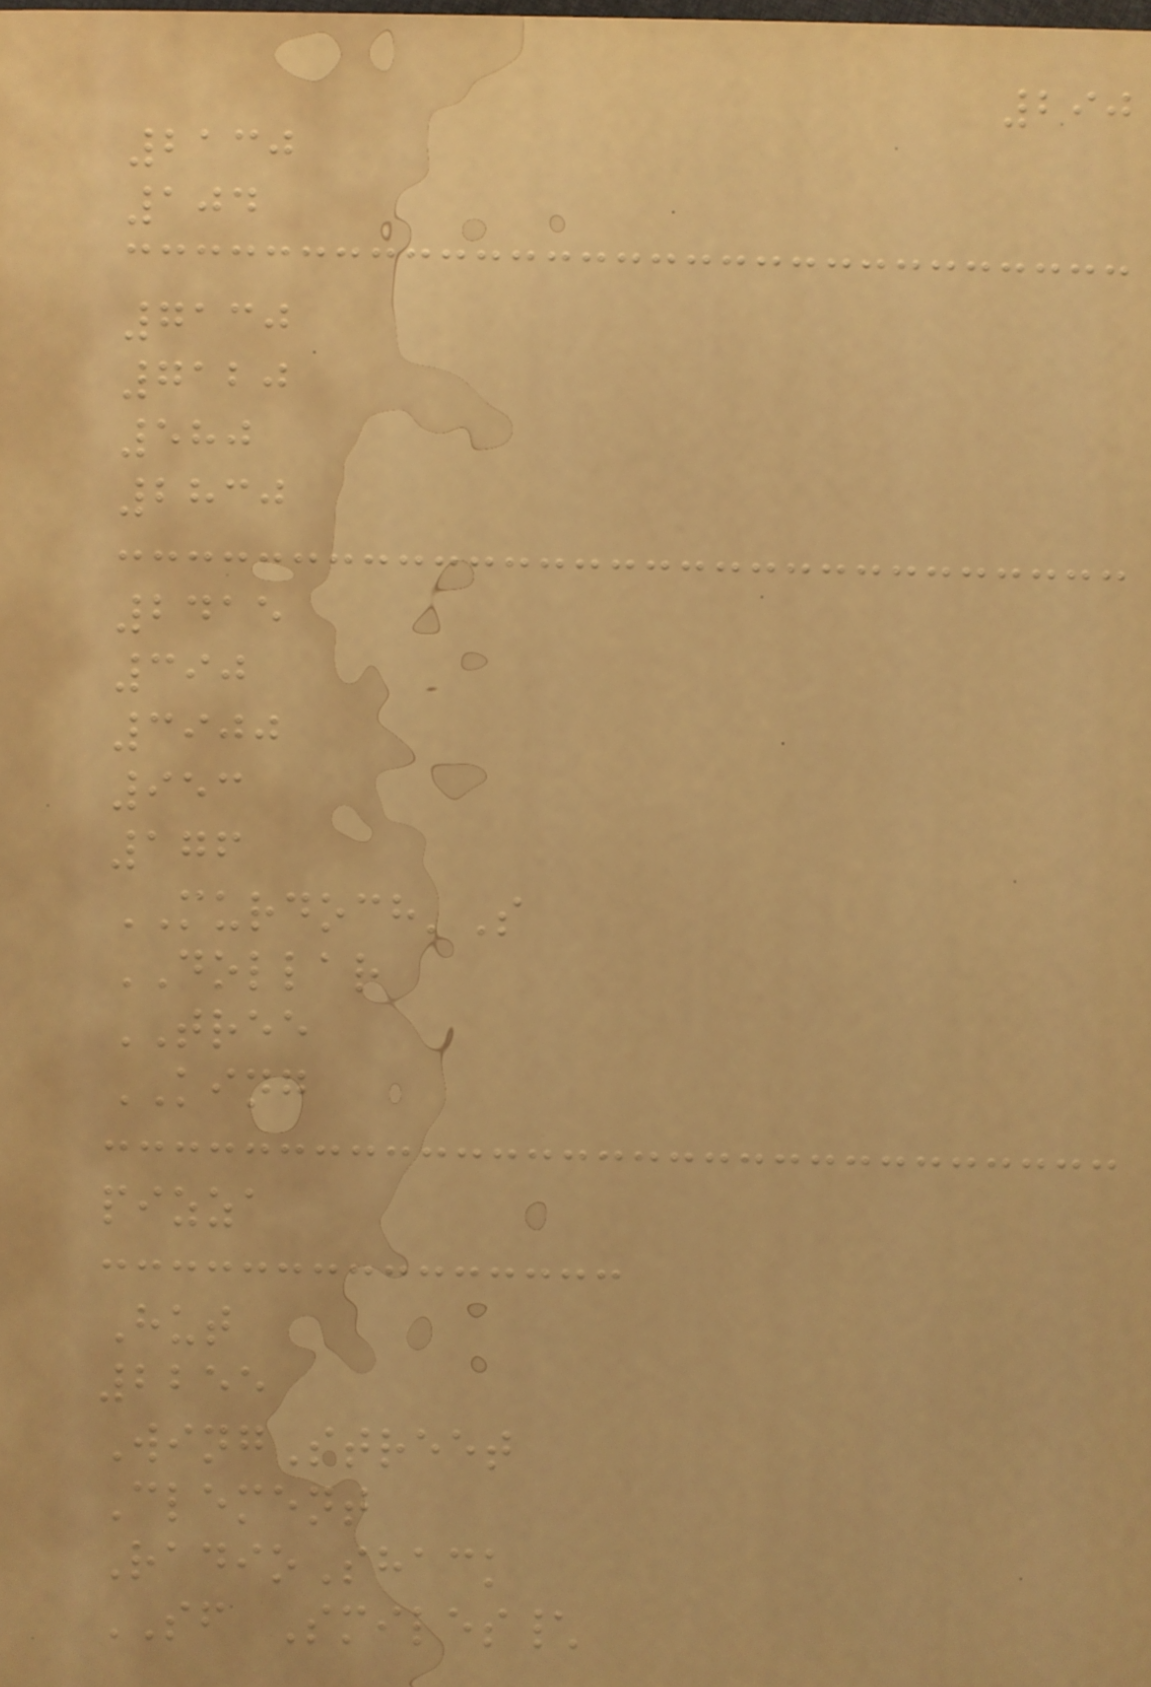290
2130
104
7130
7120
580
2830
2415
390
3900
953
176
MURDOCH'S
DOLLAR
TREE
KING
pizza
Hut
2255
WingStreet
Clement
RadioShack
SF Smiles\
